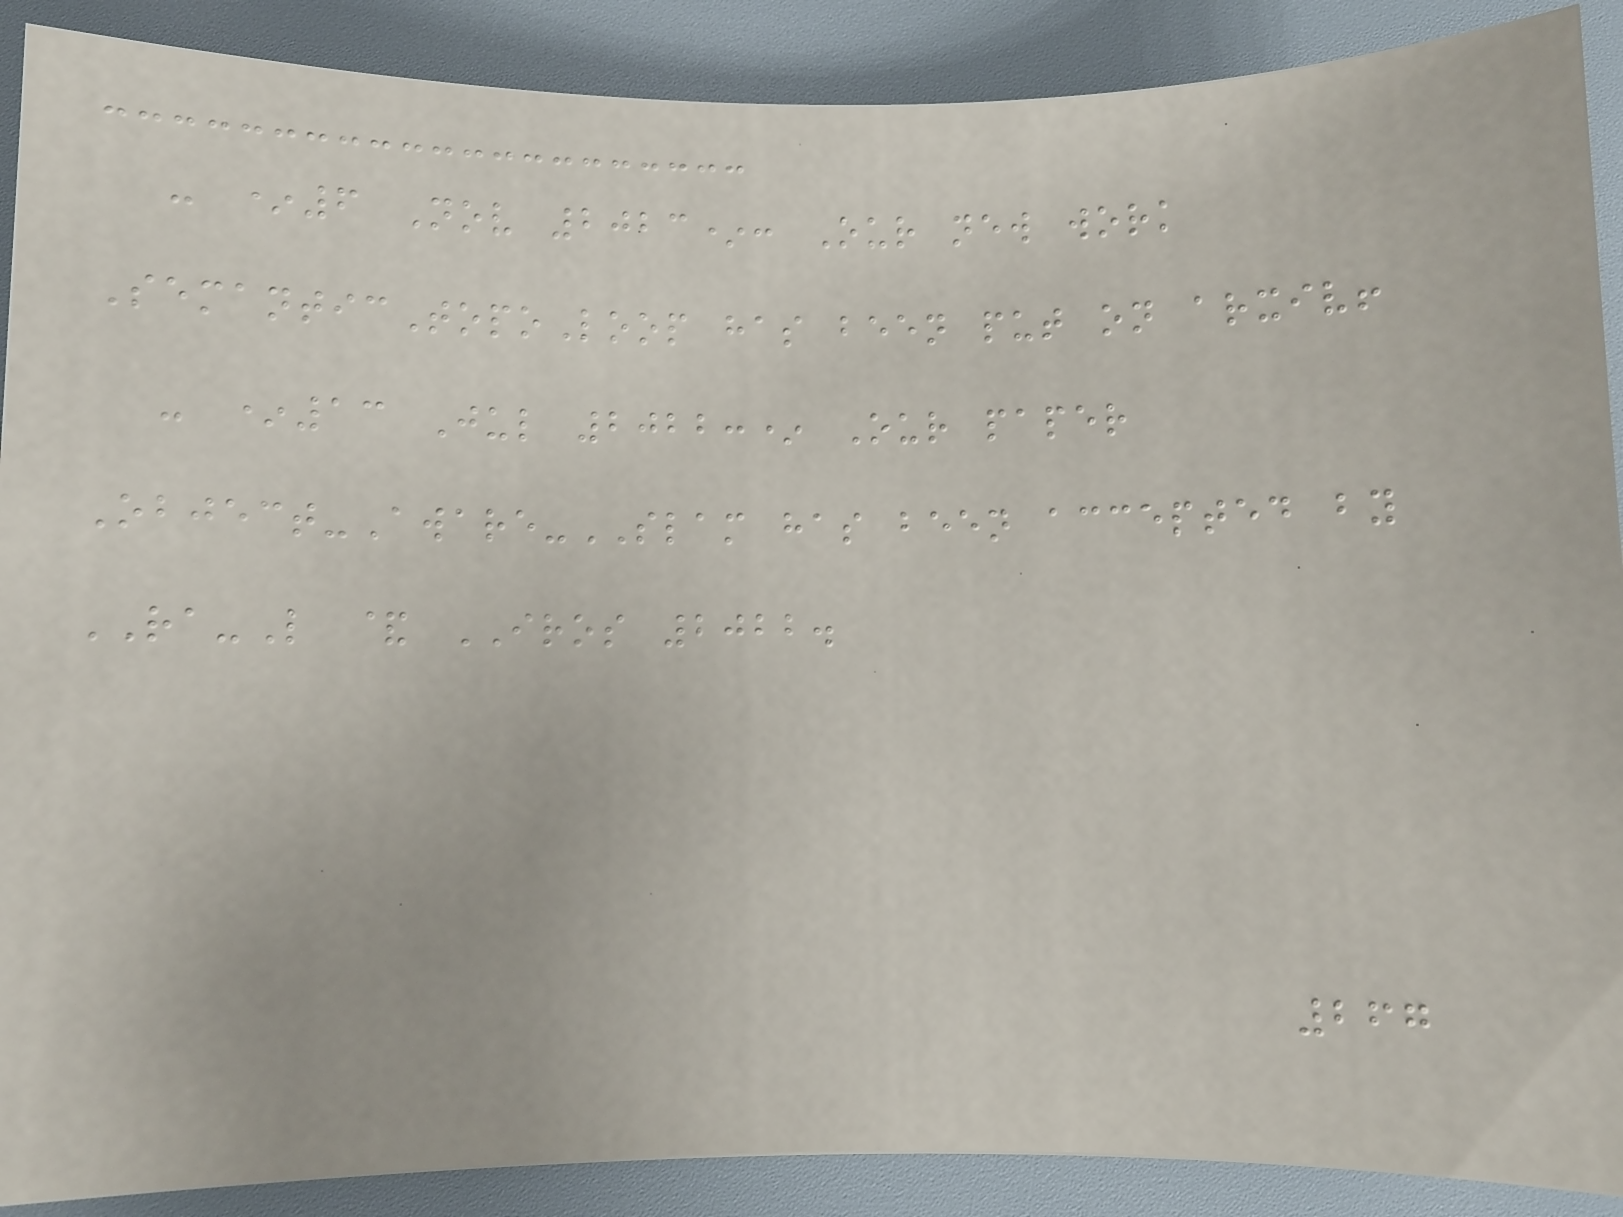- *6 Nov 2023*: Our new work
SemanticTopoLoop has been put on arxiv!
- *13 Jul 2022:* Our paper
Object-Aware-SLAM has been accepted by
RA-L & IROS 2022.
267
